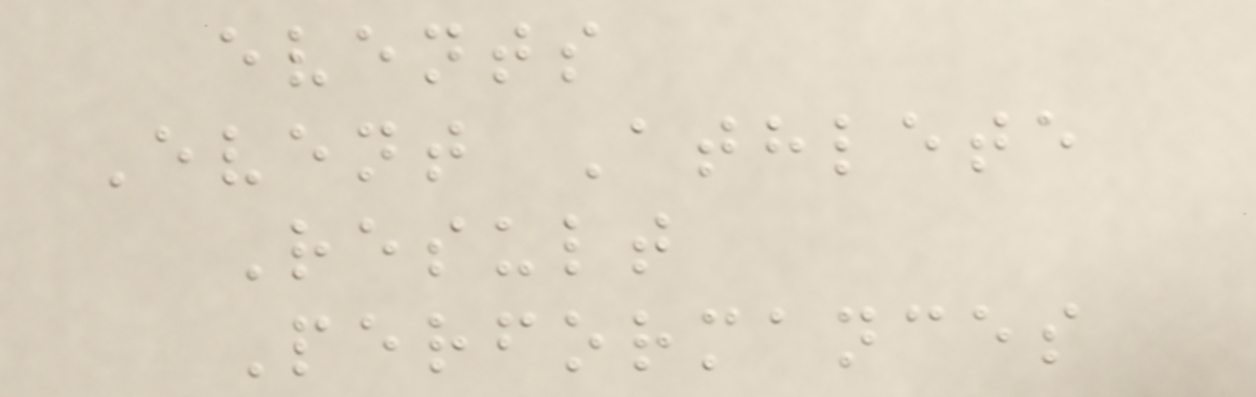events
Event Athlete
Result
Performances
